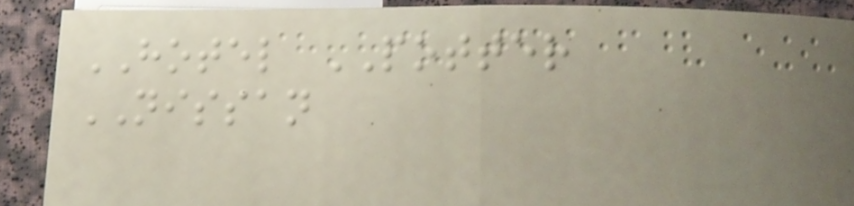HOTEL POTTER
NISSAN
